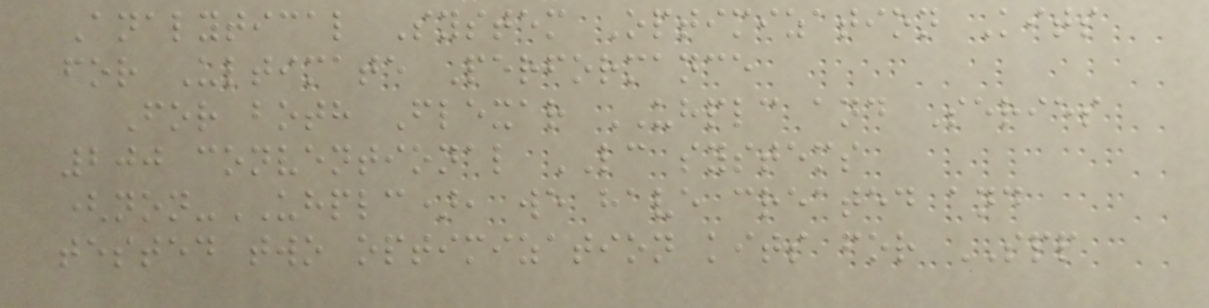Analytical System Optimization Kits
for Ultimate Performance
For both Flexar UHPLC and Series
200 conventional LC systems
(non-UHPLC), we have created and
tested two optimization kits for SPP
